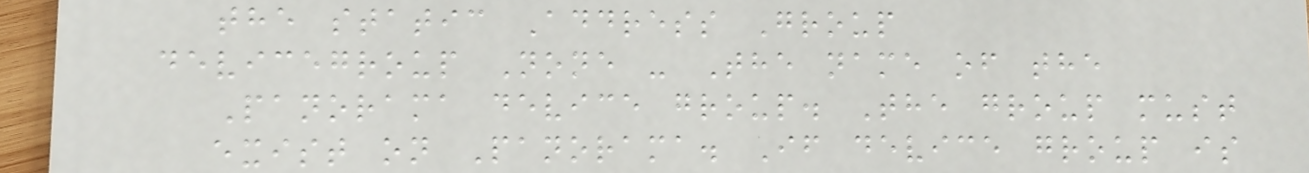the static Address Group
devicegroup None - The name of the
Panorama device group. The group must
exist on Panorama. If device group is
